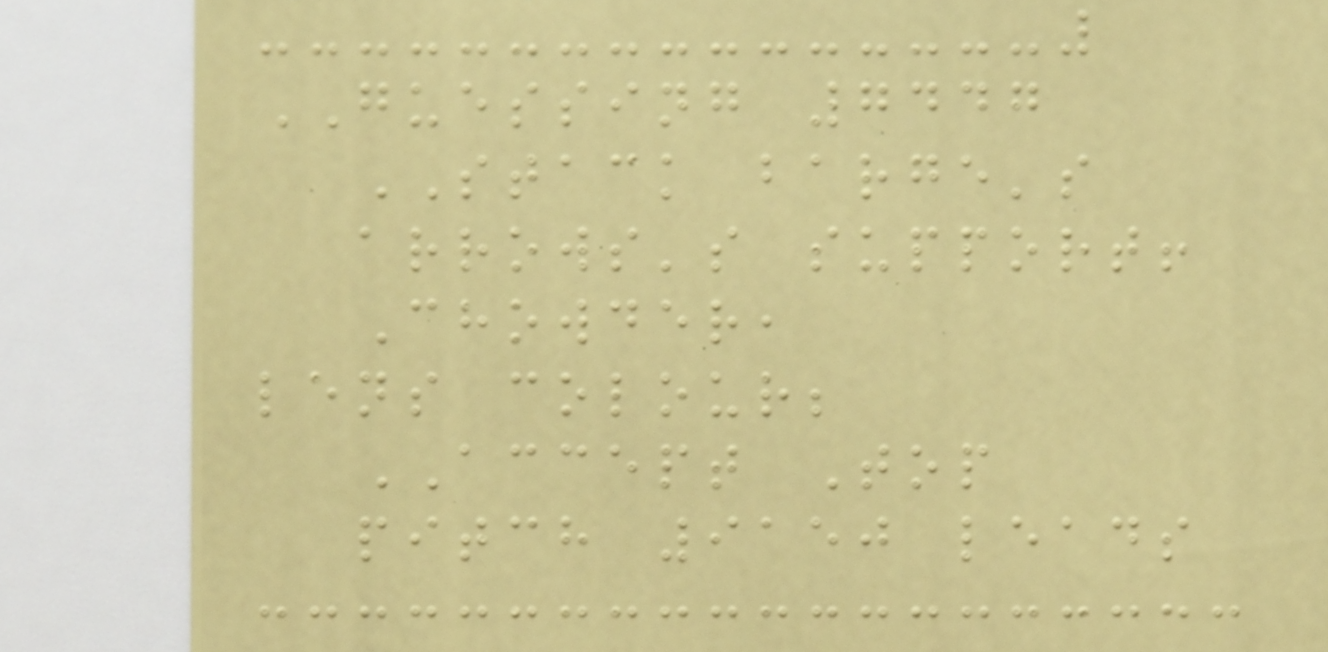GUESSING 7447
STACK barge's
arrows's support!
Chowder,
lens colour;
ACCEPT Top
pitch 9150 leads
